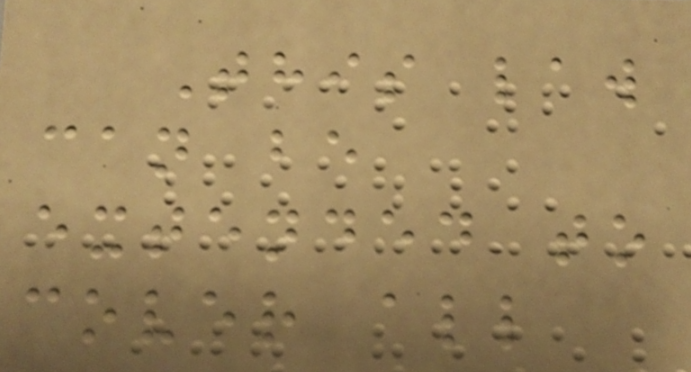This law
can be
extended to
cover all
